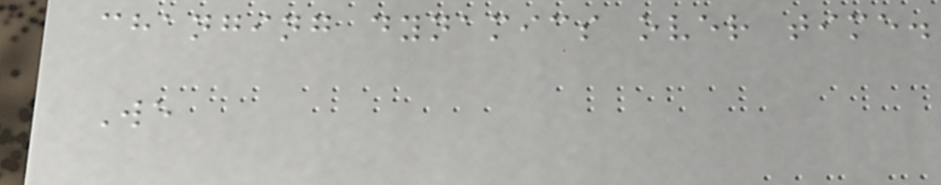changing dynamics over time.
We
